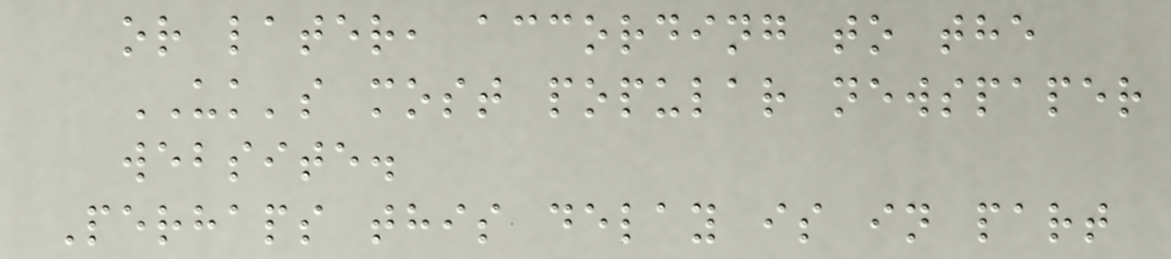or later, according to the
UK's most popular newspaper
website.
Perhaps this delay is in part
